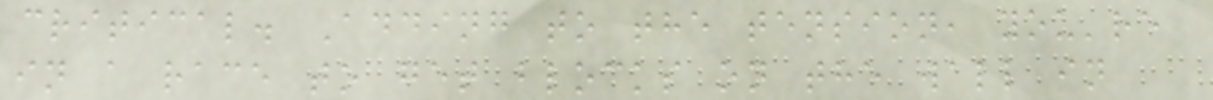critical. Adding to the tension, you're
in a race to get blocks on the wall in
